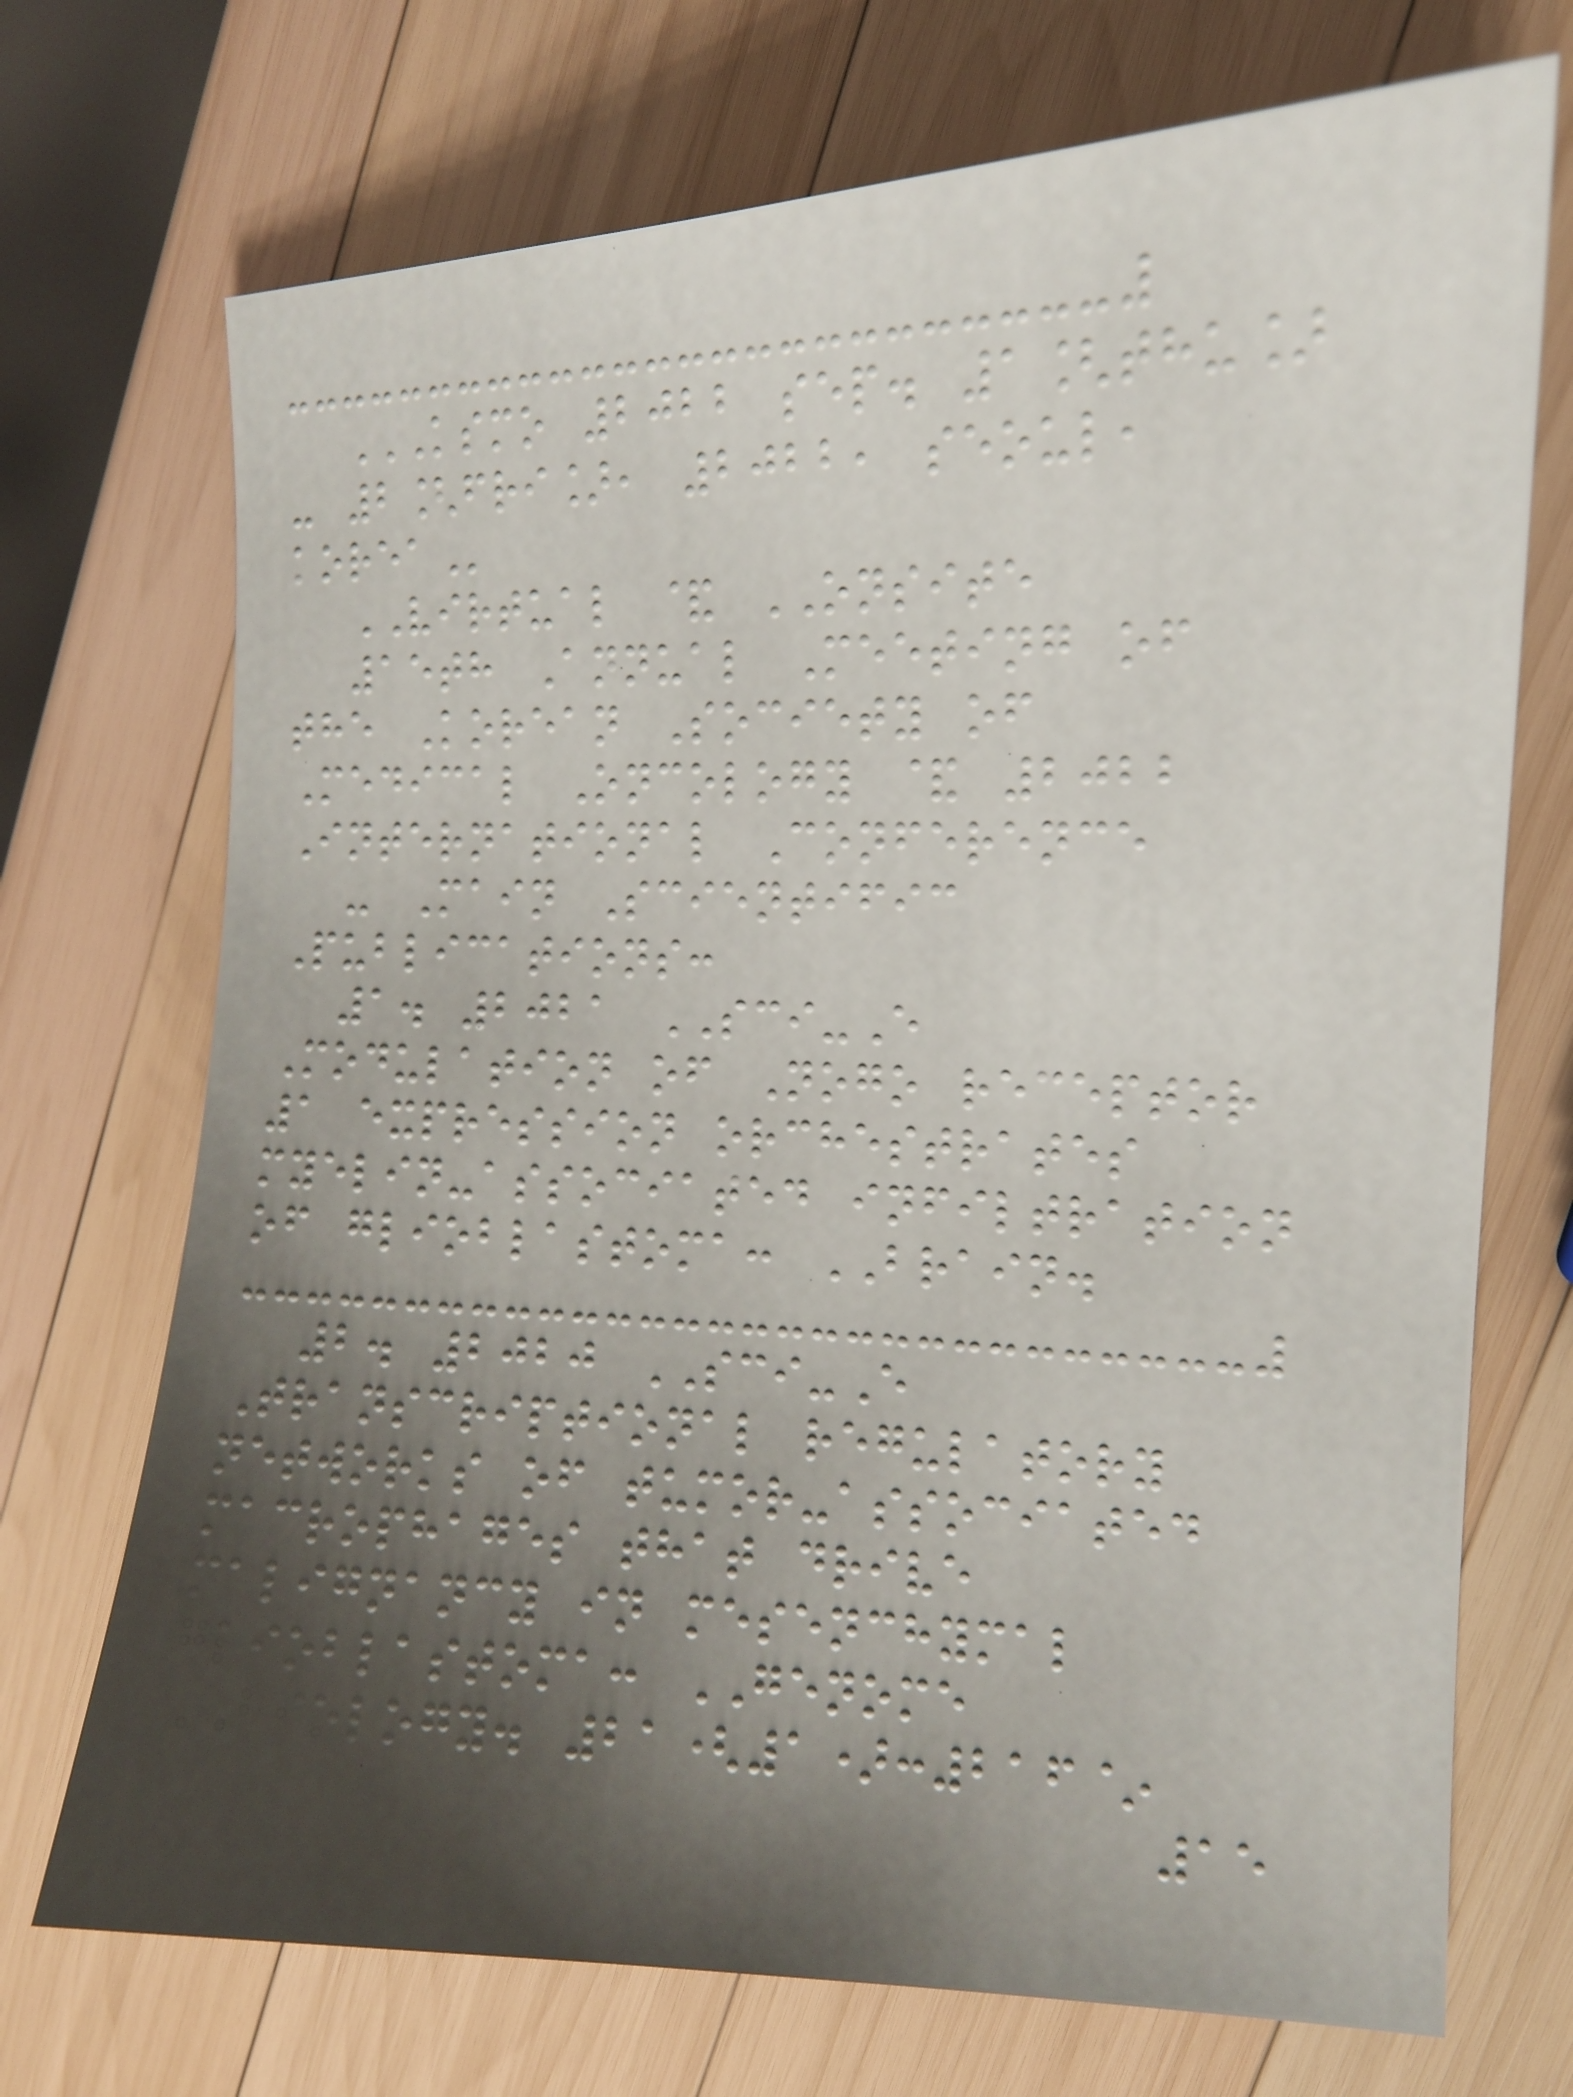KSMO 2022 SEP. 1[THU]
- 2[FRI], 2022, SEOUL,
KOREA
VIRTUAL & ONSITE
15th Annual Meeting of
the Korean Society of
Medical Oncology & 2022
International Conference
- Main Scientific
Publications:
1. 2021 SCI-E
Modulation of Nogo receptor
1 expression orchestrates
myelin-associated infiltration
of glioblastoma: BRAIN.
2. 2020 SCI-E
Transcriptional regulatory
networks of tumor-associated
macrophages that drive
malignancy in mesenchymal
glioblastoma: GENOME
BIOLOGY. 21(1):216~
15
